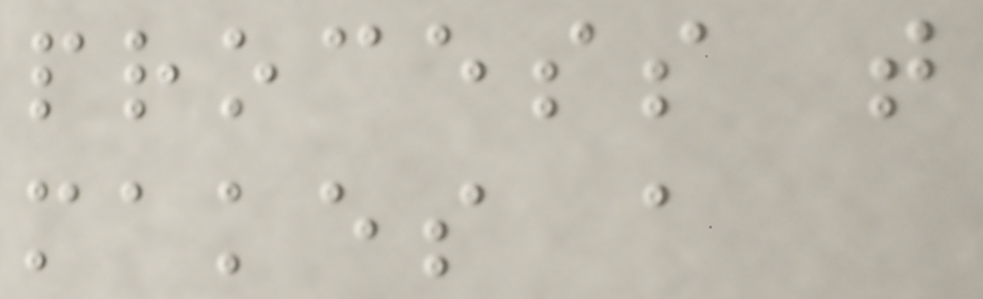process that
makes a
